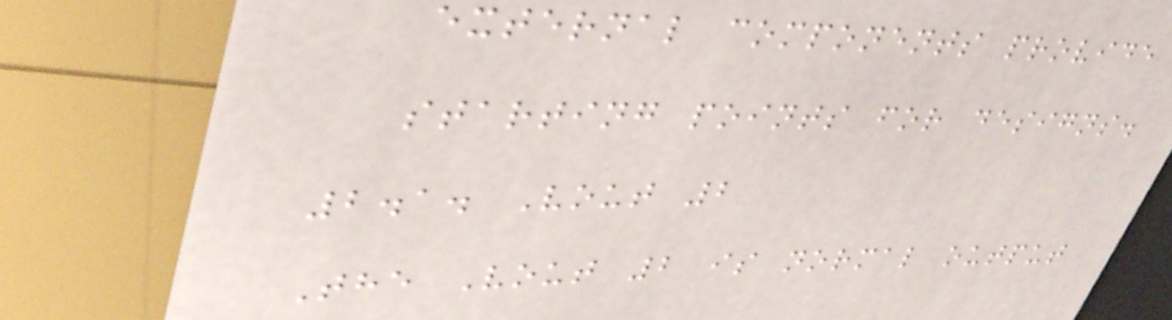external components provide
starting points for designs.
2.1. Vout 2
The Vout 2 is normal output
